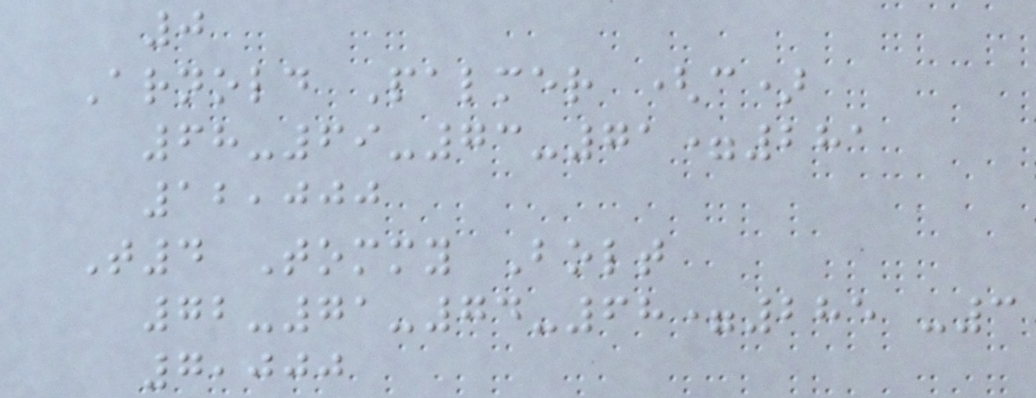0
Arnold Palmer (c)
68-69-73-71=281
12,000
T4 Tommy Bolt
72-71-74-68=285 -3
7,000
